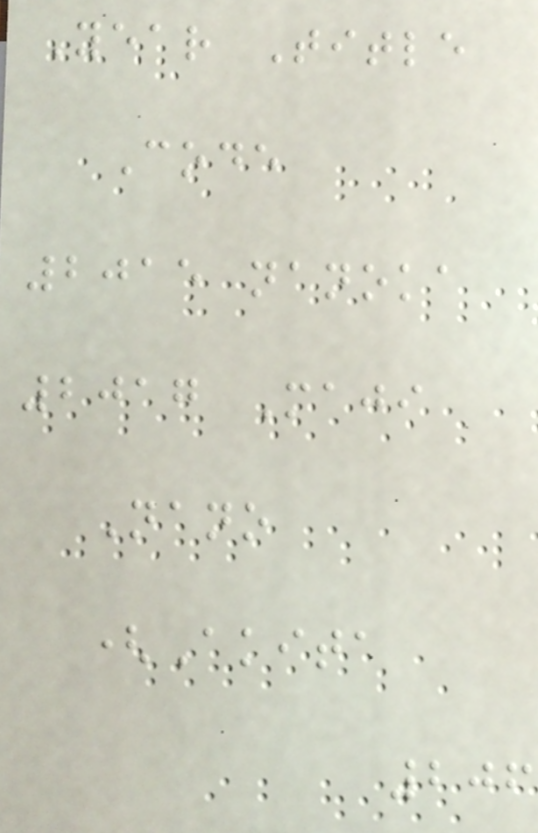Year Title
Code
2015 nanoka
2017 Maji
Nano
(Akita
206
